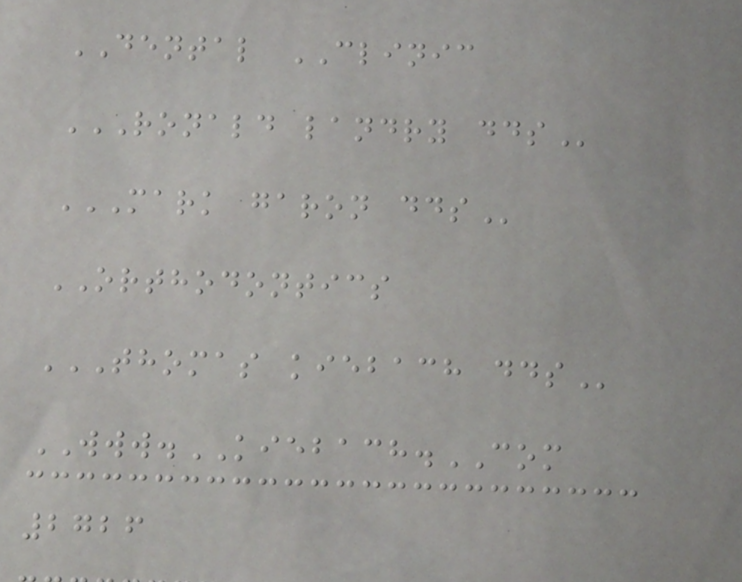DENTAL CLINIC
RONALD LANDRY DDS
MARK GARON DDS
ORTHODONTICS
THOMAS KIEBACH DDS
WWW.KIEBACH.COM
2726
